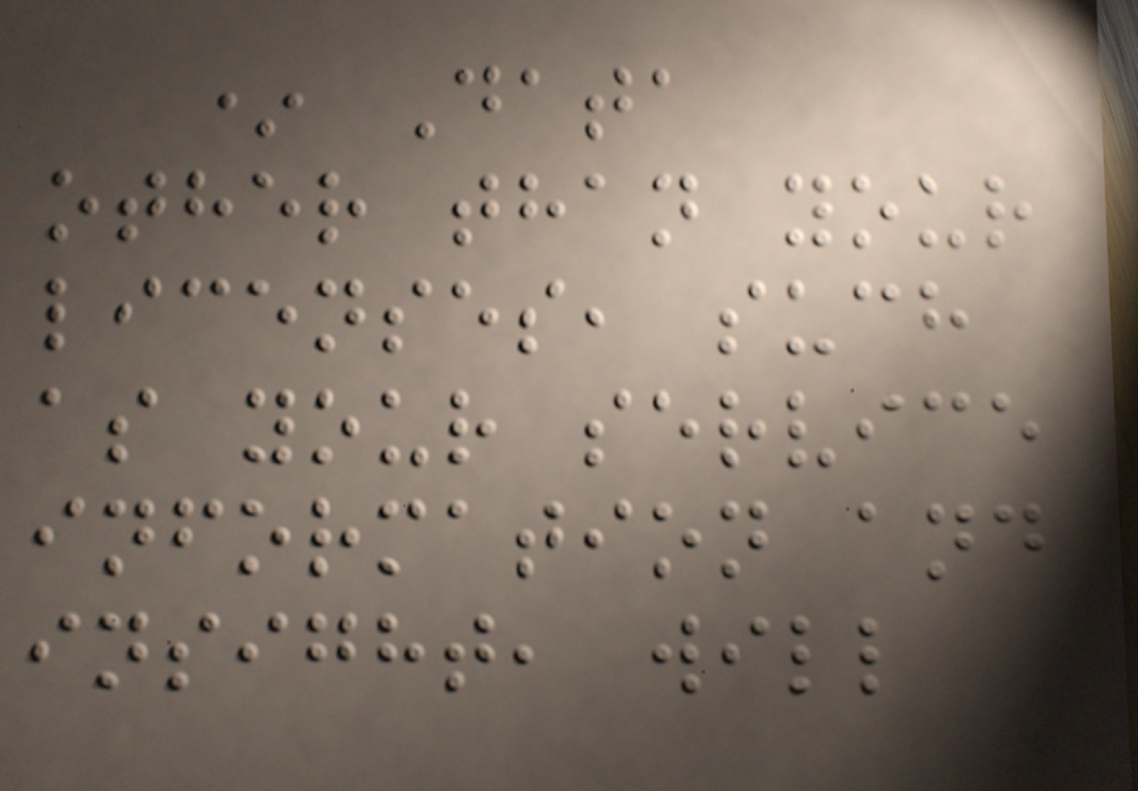* Data
other than your
licenses, such
as your service
information and
insight, will
